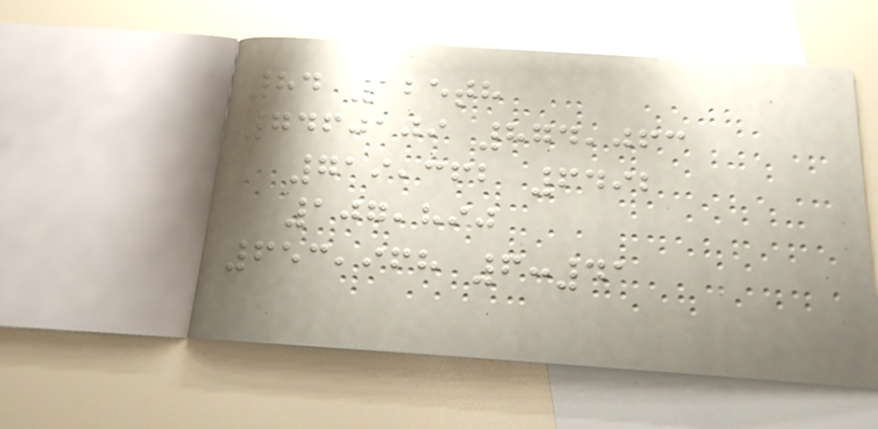84 125th
7460109 874,063
719,362 6492
107,890
653,968 6:41
